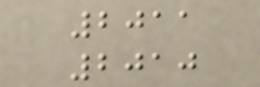2011
2010
